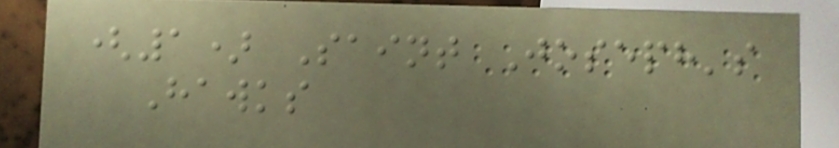(1) Saint Joseph's
Hawks
